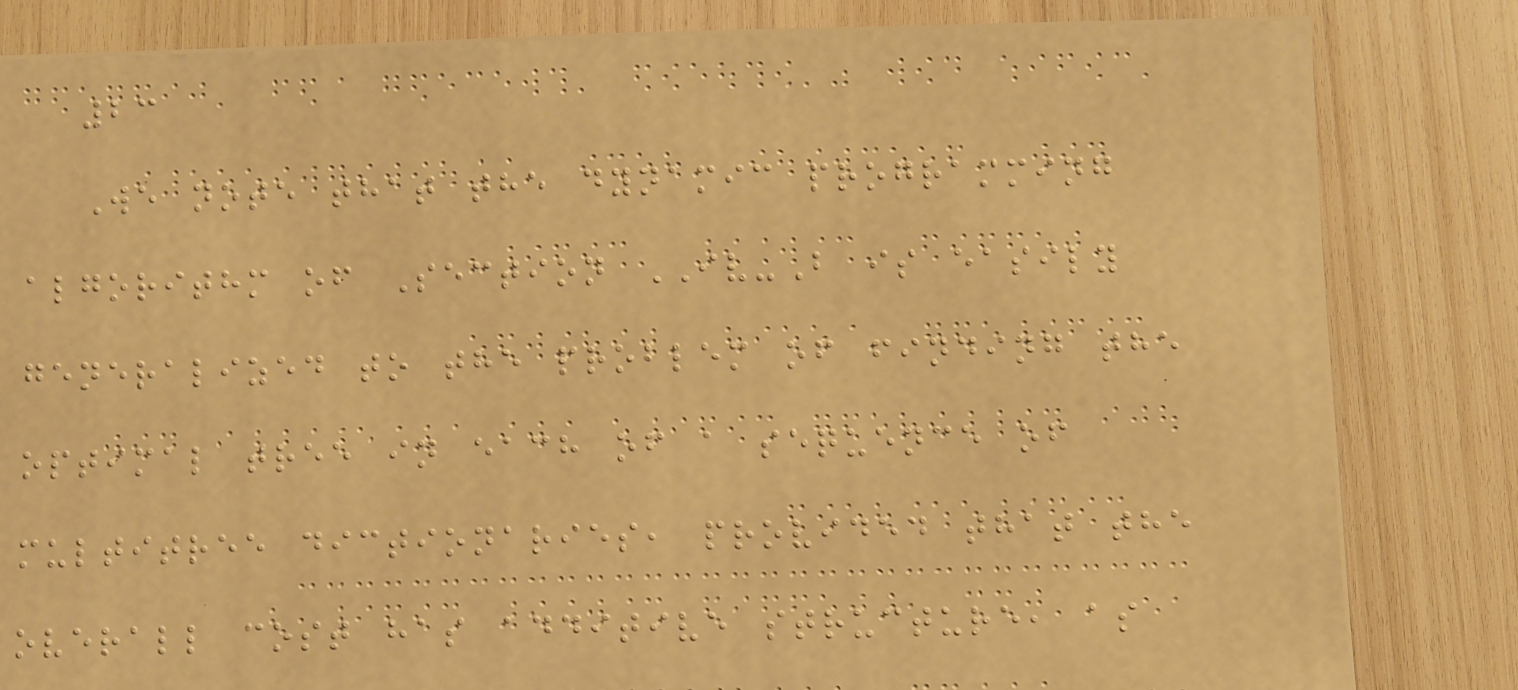23
We note that the dynamic programming
algorithm of Section IV-B is easily
generalized to the problem of finding the
optimal tree in each of a sequence of
multitree dictionaries, provided that the
overall cost has additive structure, as
